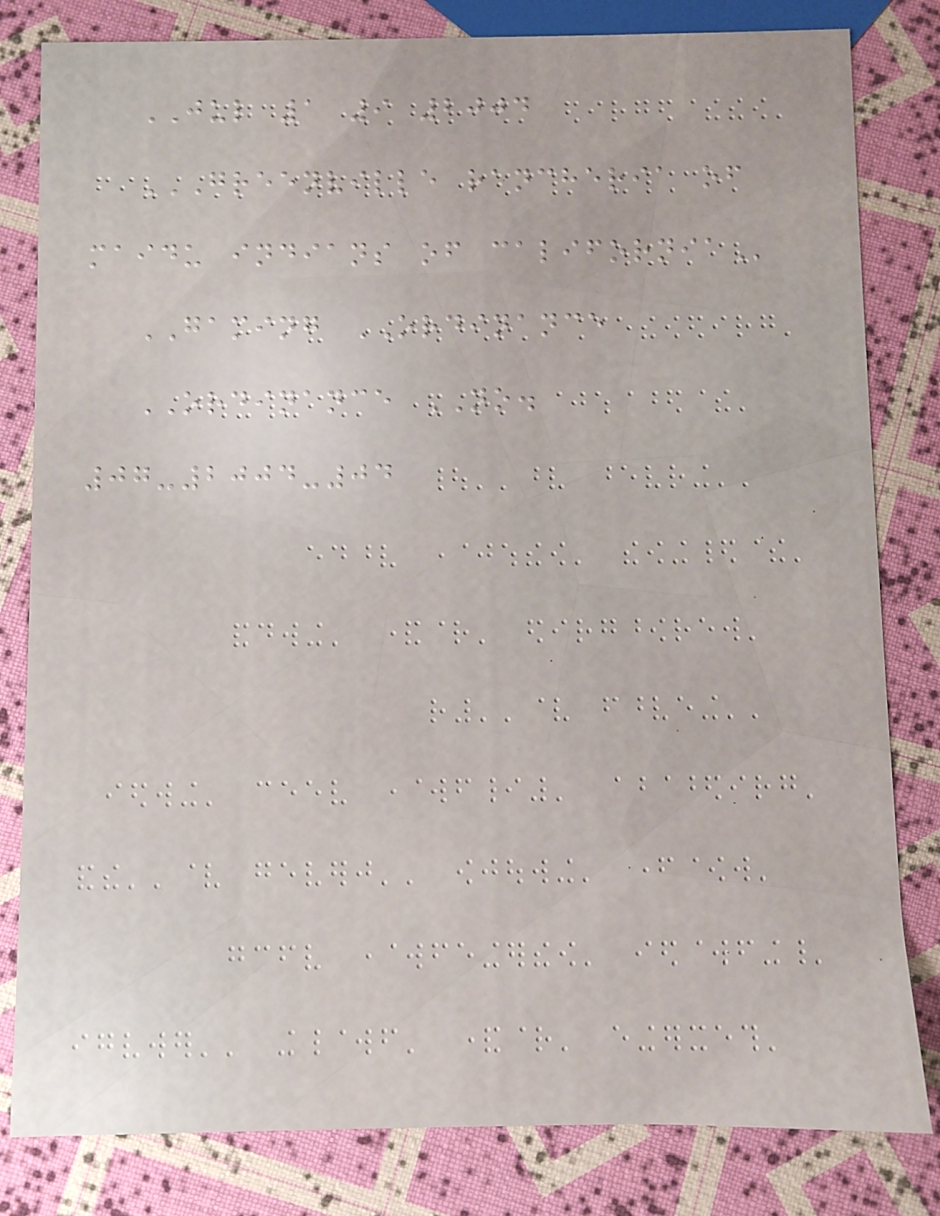JUL 1 9 2004
GREENVILLE RANCHERIA OF
MAIDU INDIANS OF CALIFORNIA
GAMING ORDINANCE
ORDINANCE NO.
07-2004-04
